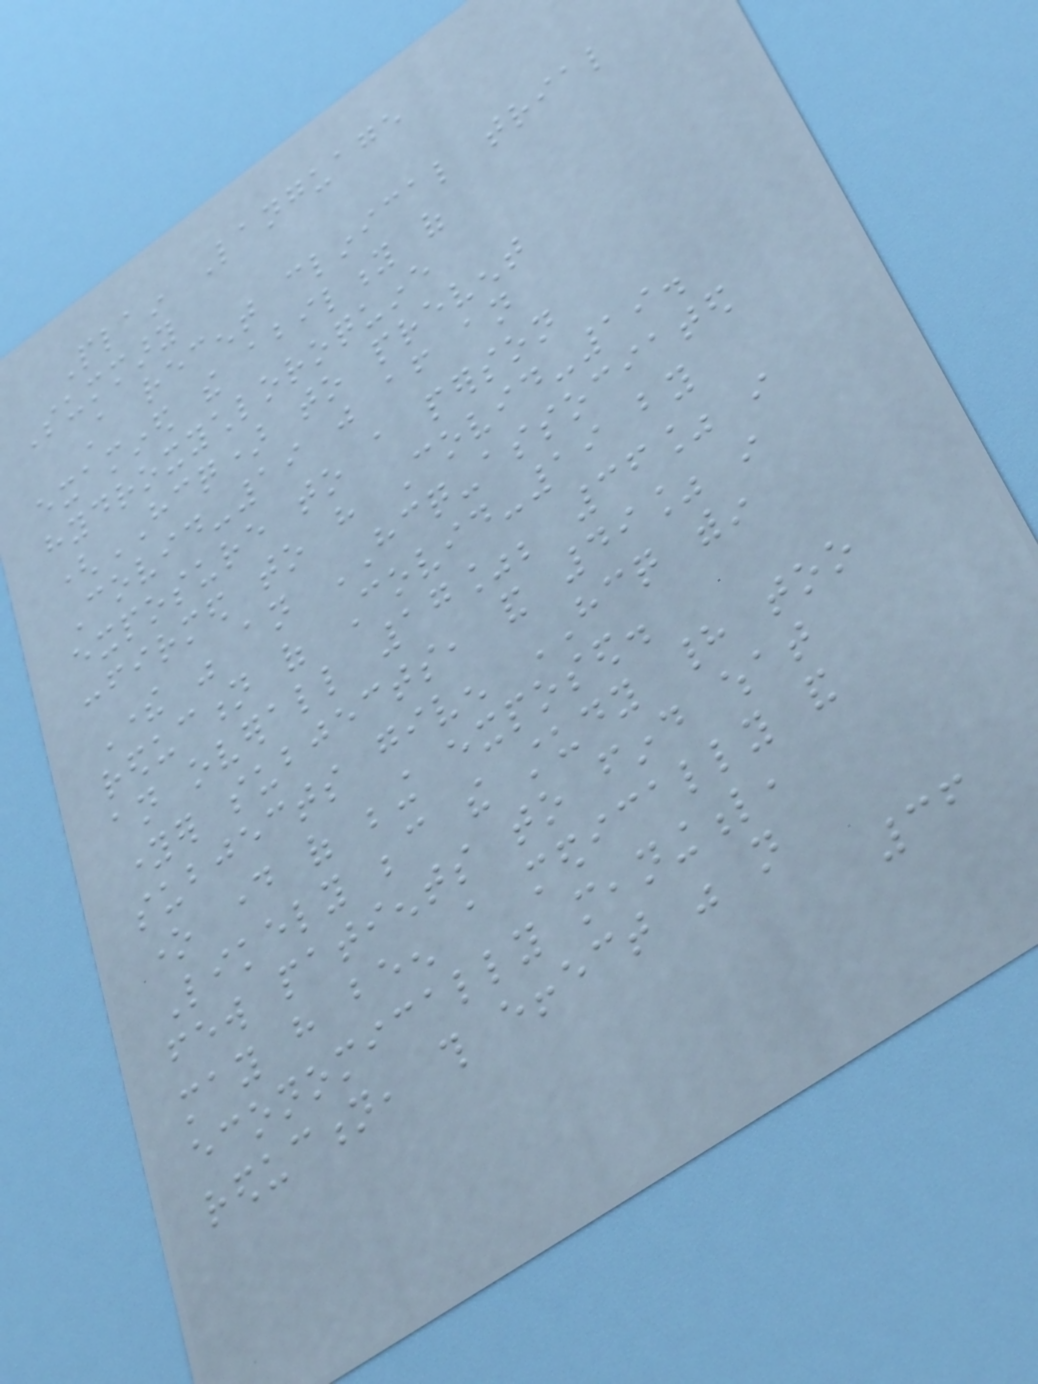Plain Language
Summary
A recent clinical trial
examined the ability of
hydroxychloroquine
(HCQ) to prevent
Covid-19 just after an
exposure to a person
confirmed to have Covid-19.
There was an HCQ-associated
reduction of Covid-19 by
an overall 17%; 36% in
younger subjects, and 49% in
subjects given HCQ within
one day of being exposed.
Likely because the study had too
few patients to find what
may have been a medically and
economically meaningful,
reduction, this effect was not
36
